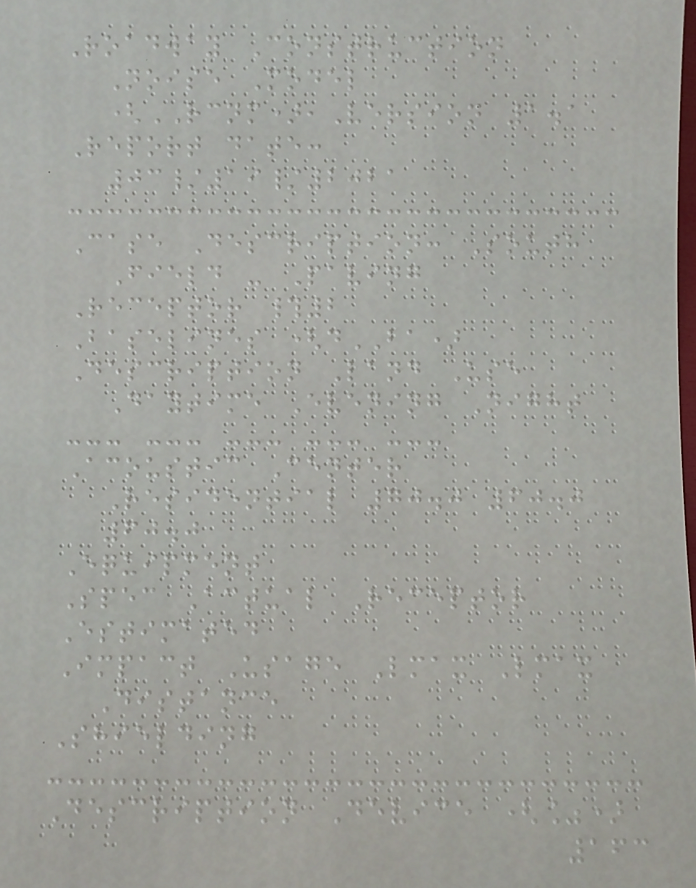Roadway Construction
Noise Model
(RCNM),Version 1.1
Report date:
03/19/2021
Case Description: South
Field - Paving
Receptor #2
Baselines (dBA)
Description Land Use
Daytime Evening Night
--- --- --- --- ---
Acoustic Center
Residential 70.0 60.0
60.0
Equipment
Spec Actual Receptor
Estimated
Impact Usage Lmax Lmax
Distance
Shielding
Description Device (%)
163
